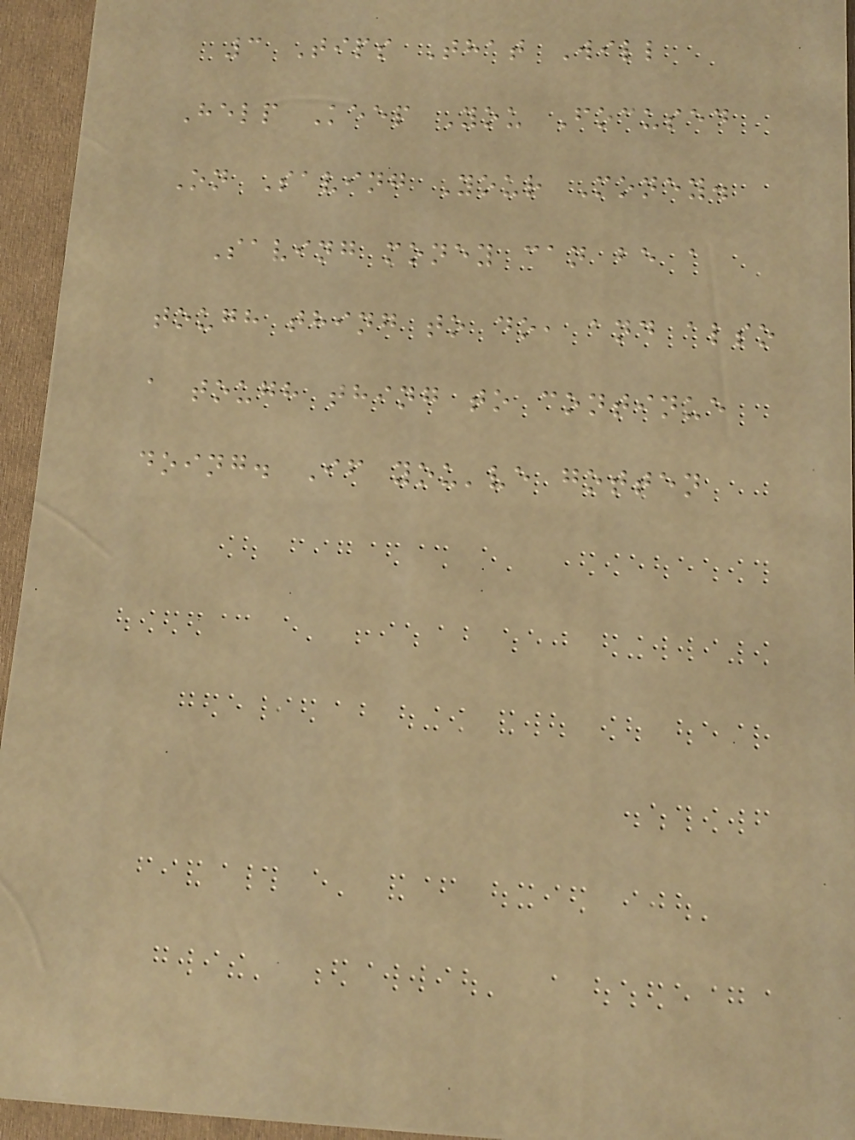3 Tips That Will
Help Keep You Focused
On Saving Your Money.
Saving money can be a
tough thing to do, and also
a tough thing to continue
doing. If you've gotten
